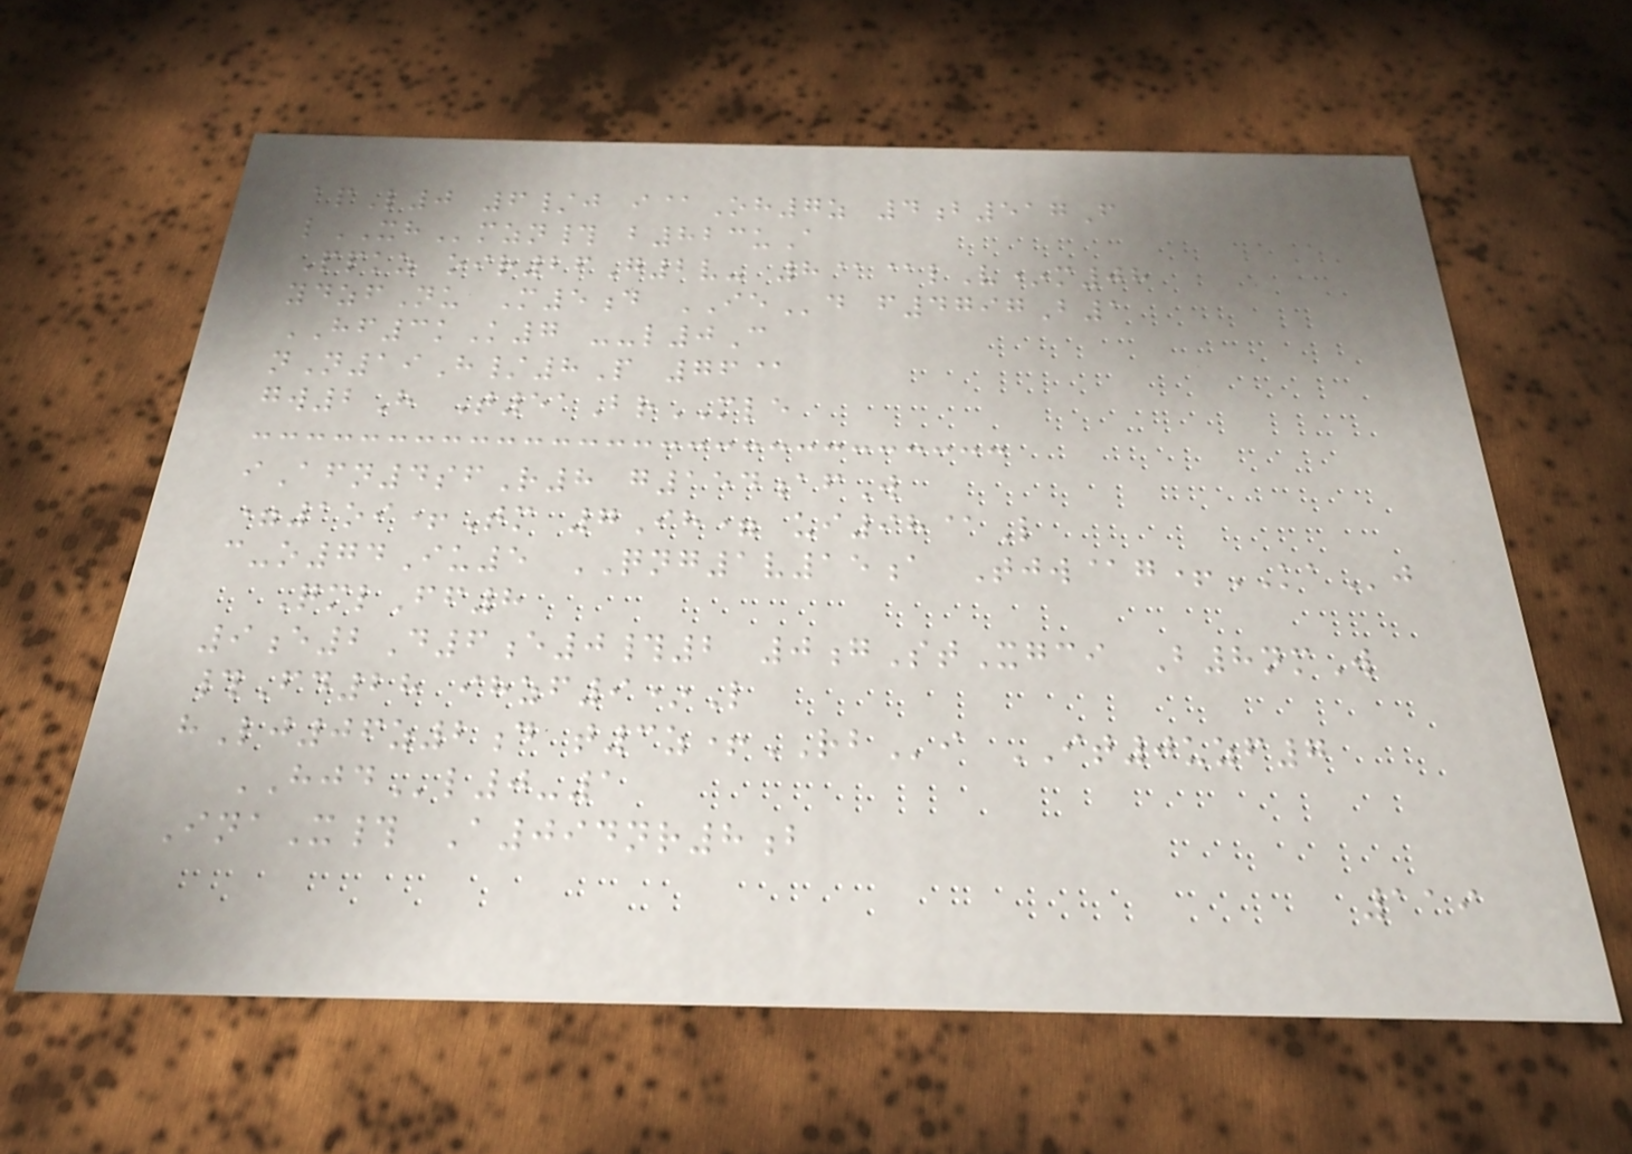apL0 6/j i@Oh7z 4b517F
lXHmzn# b823uA
Ppkz oir26G2v- 8@@lV*m08
ydzfNu M5d IEd f4797B1
HF3kK7 --l0C
nN19H/8P 76@
gw2H T51BrMLE
iAfn4sfR8 g154afW
=1oi+Tm 7Ih= ui98@L
c-o74Iu5 QNG1v15a Tjw@g+KAj
QmlFf8
9e2D6e0#2 0gStXgci B8nmW
#Fd28 ihzf9*L
hLj06z2d t3z+RBi IT0uzf7
HJDl0-1
InaX# A094nr8b
119
